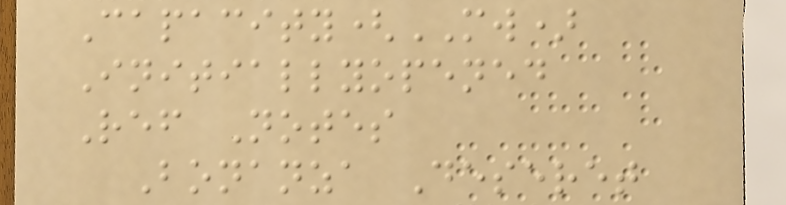Capacity(MW)
Initiallyopened
Ref Notes
Bonanza Deseret
